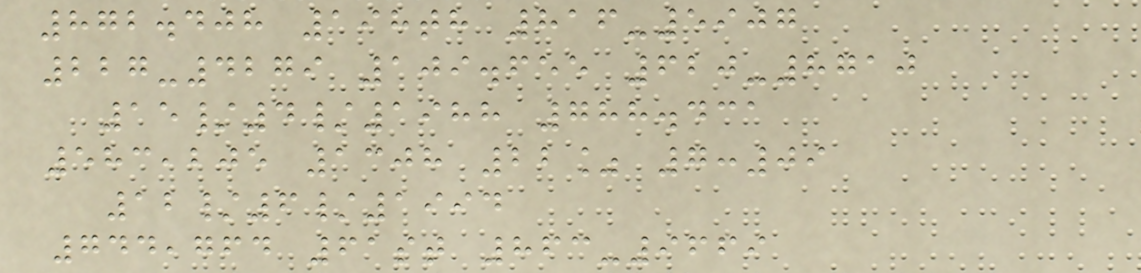872.408 198th 816-5907
227-4279 109.655 620-8710
15/4/1988 788.431
583,205 1308 22% 7:09
12/6/1994
744,764 61st 863-9669
